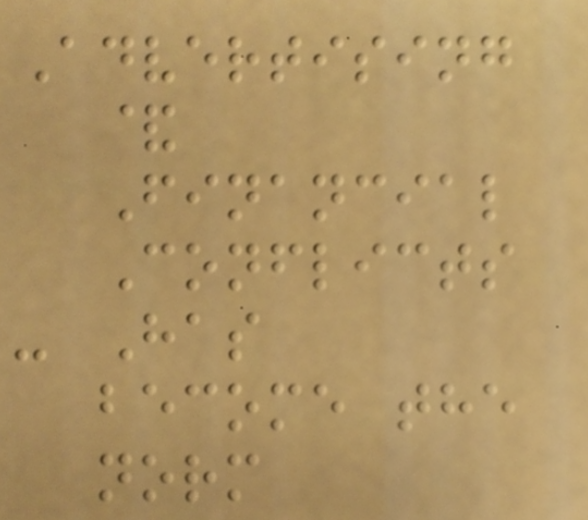Advertising
&
Financial
Conflicts
- Has
become the
norm
